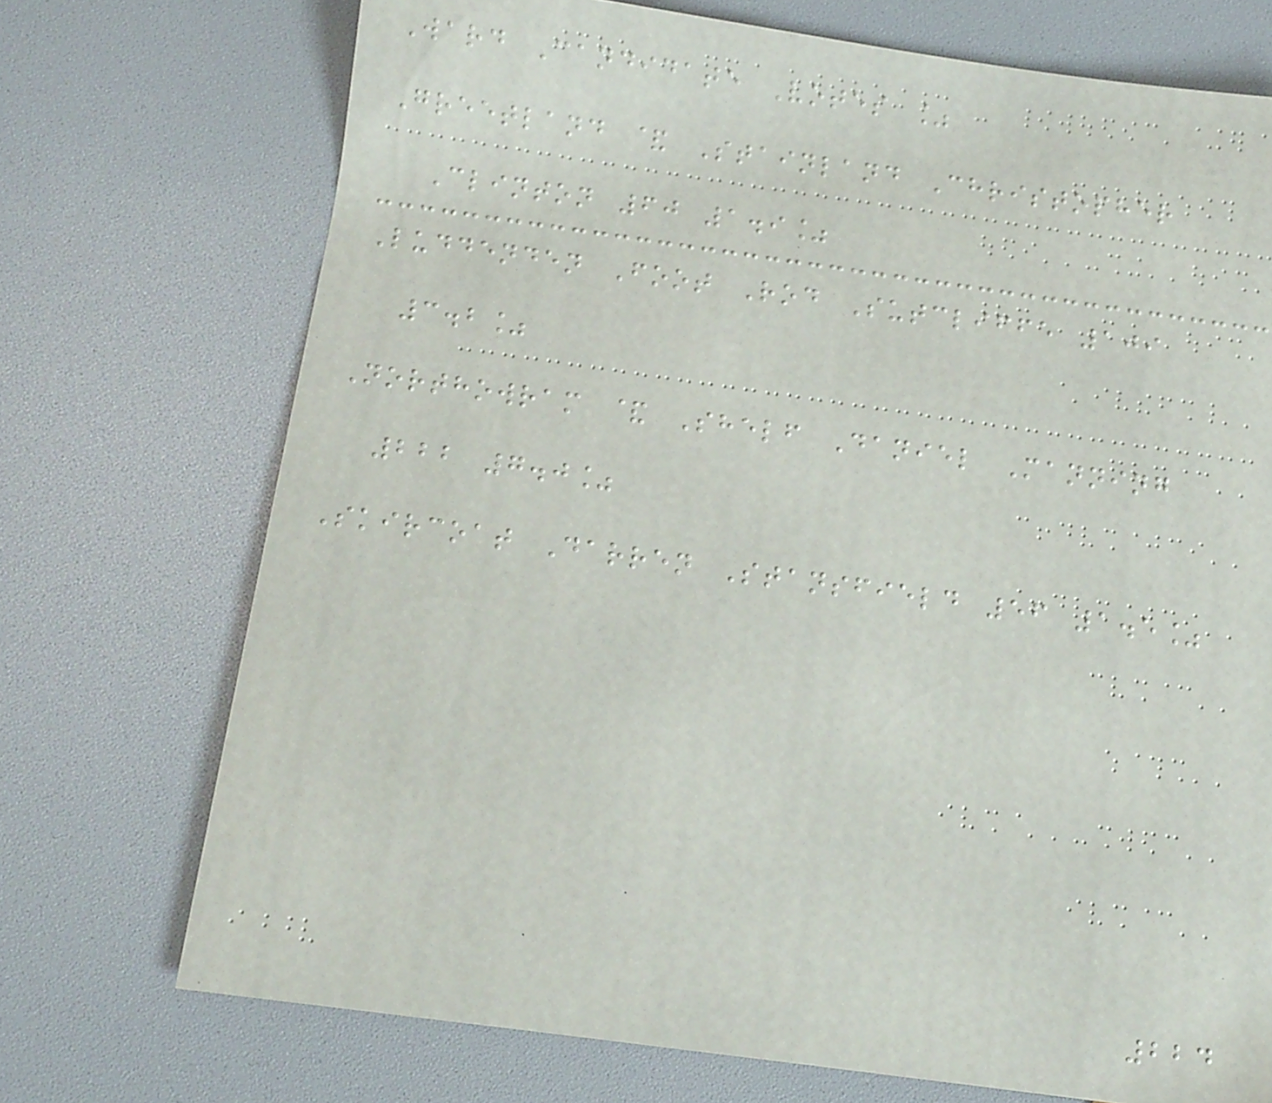Ward Candidate Votes %
Greetland & Stainland Christopher
Clinton 60 1.9%
Luddenden Foot Rod Sutcliffe 109
3.2%
Northowram & Shelf Daniel Manning
222 7.0%
Skircoat Darren Stansfield 56 1.5%
224
